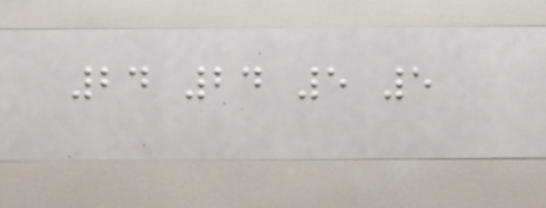24 24 5 5
